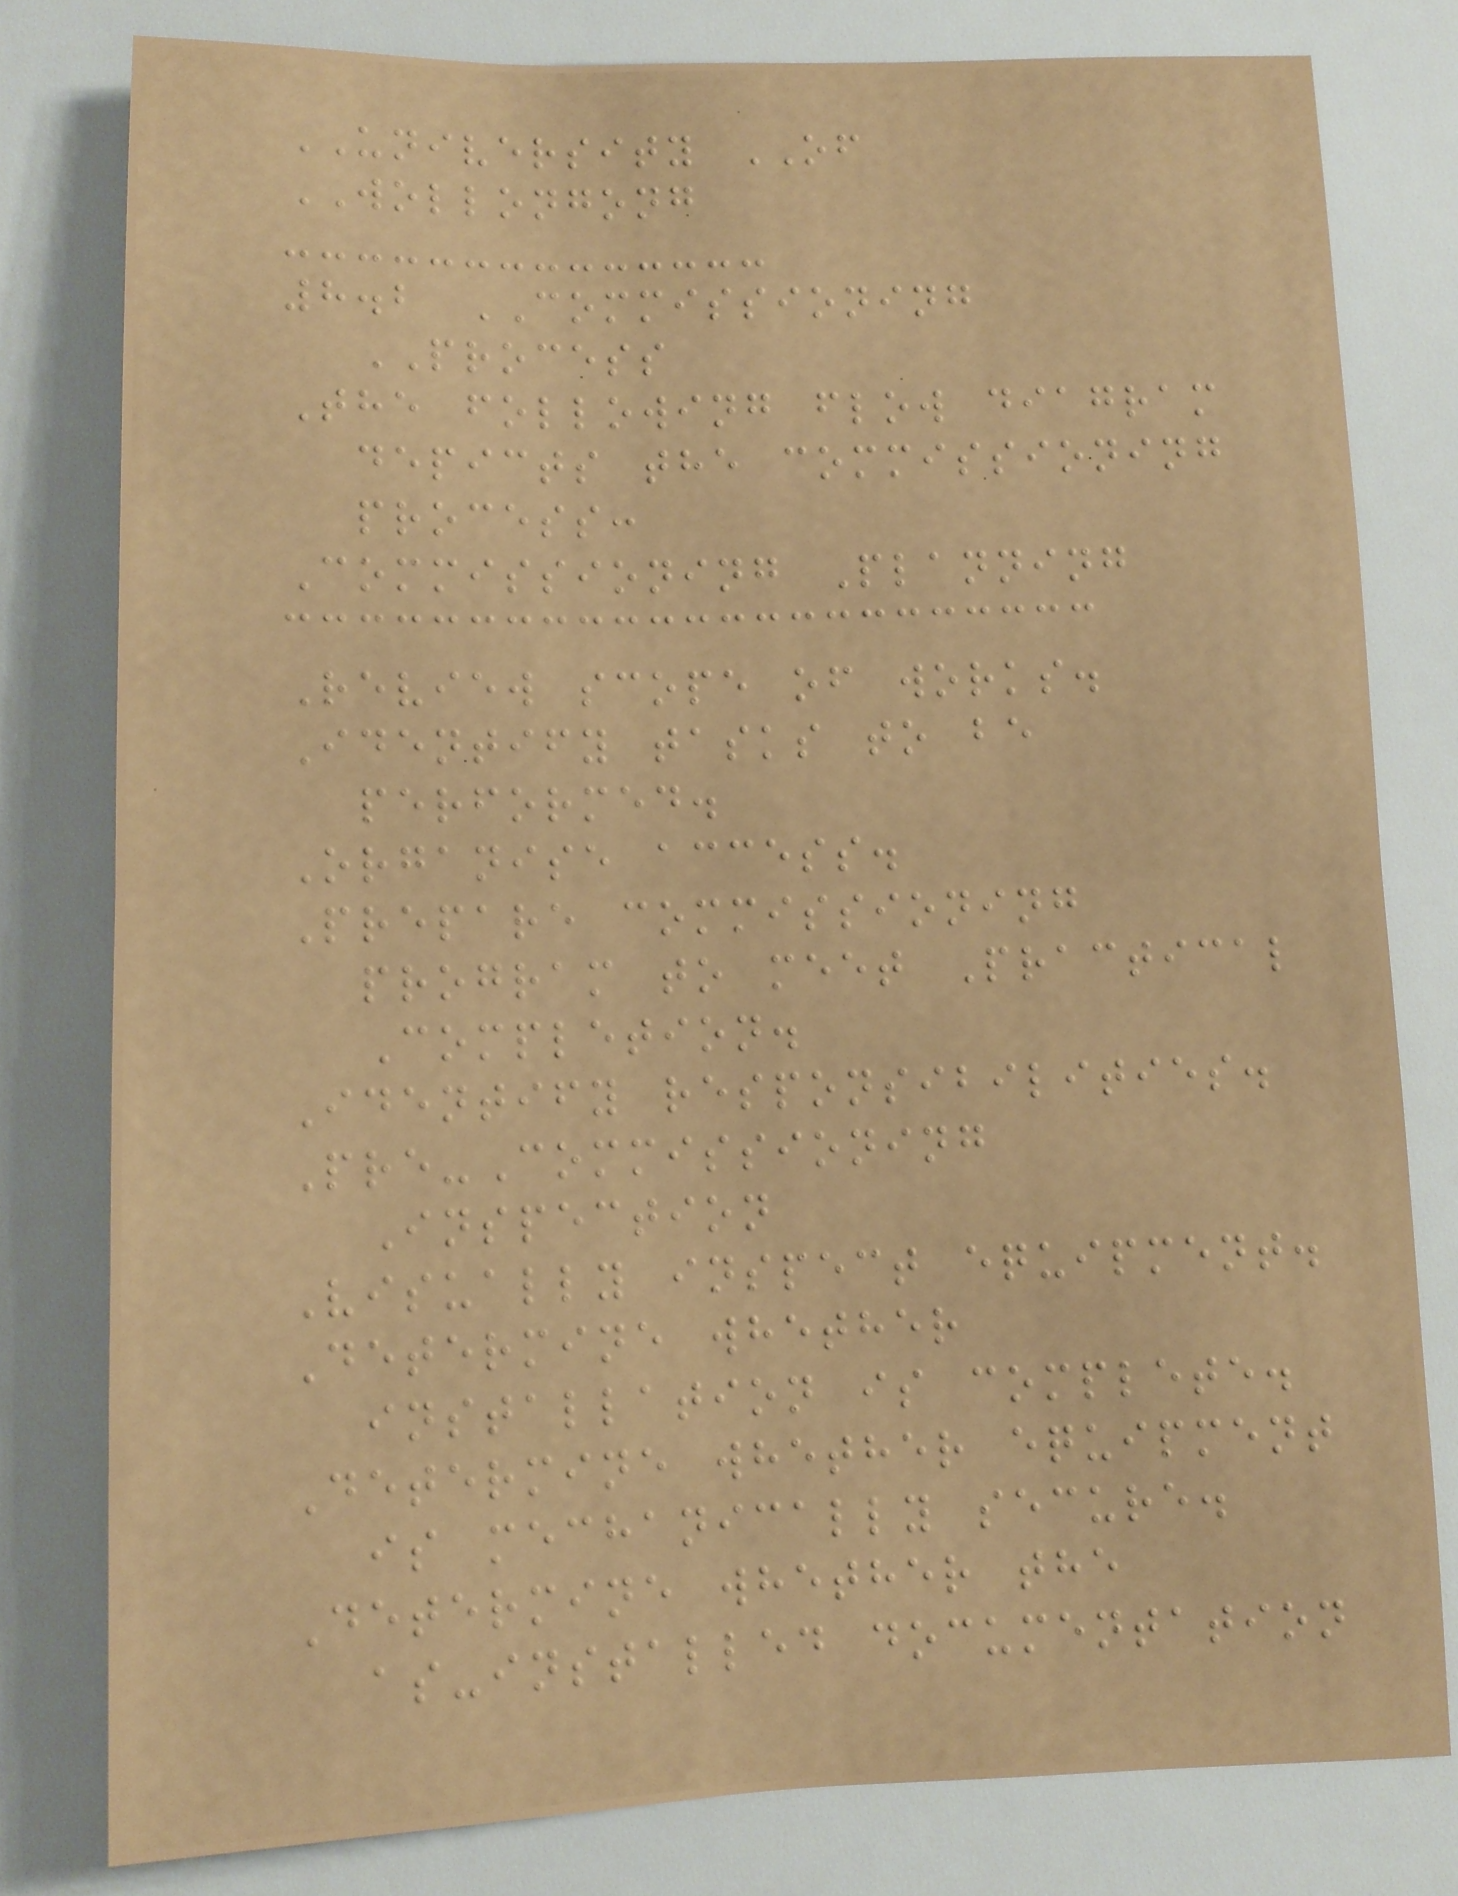UNIVERSITY OF
WOLLONGONG
8.2 COMMISSIONING
PROCESS
The following flow diagram
depicts the commissioning
process:
Commissioning Planning
Review scope of works.
Identify tasks to be
performed.
Organise access.
Prepare commissioning
program to meet Practical
Completion.
Identify responsibilities.
Pre-Commissioning
Inspection
Visually inspect equipment.
Determine whether
installation is complete.
Determine whether equipment
is mechanically secure.
Determine whether the
as-installed documentation
